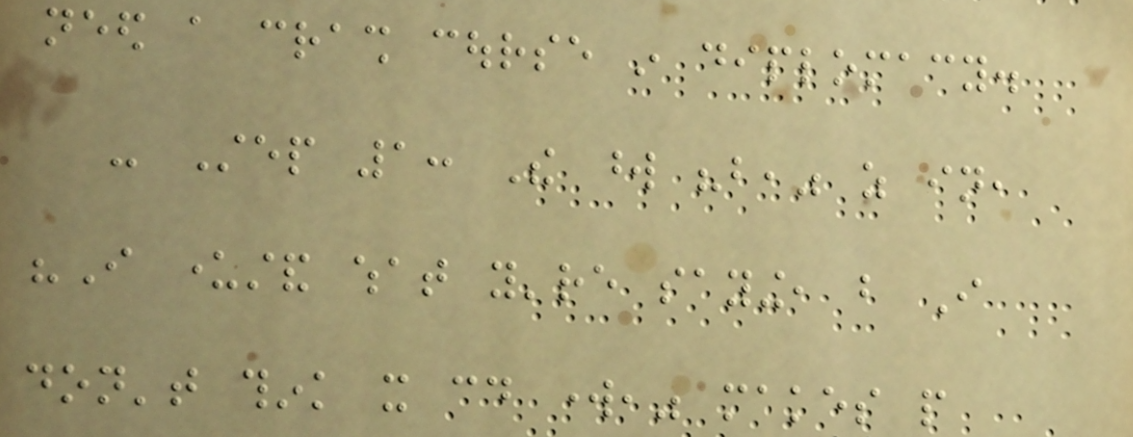need a crash course in diplomacy.
- Step 1: The word "but," as in,
"I understand what you're saying, but I
don't think it could work," makes people
